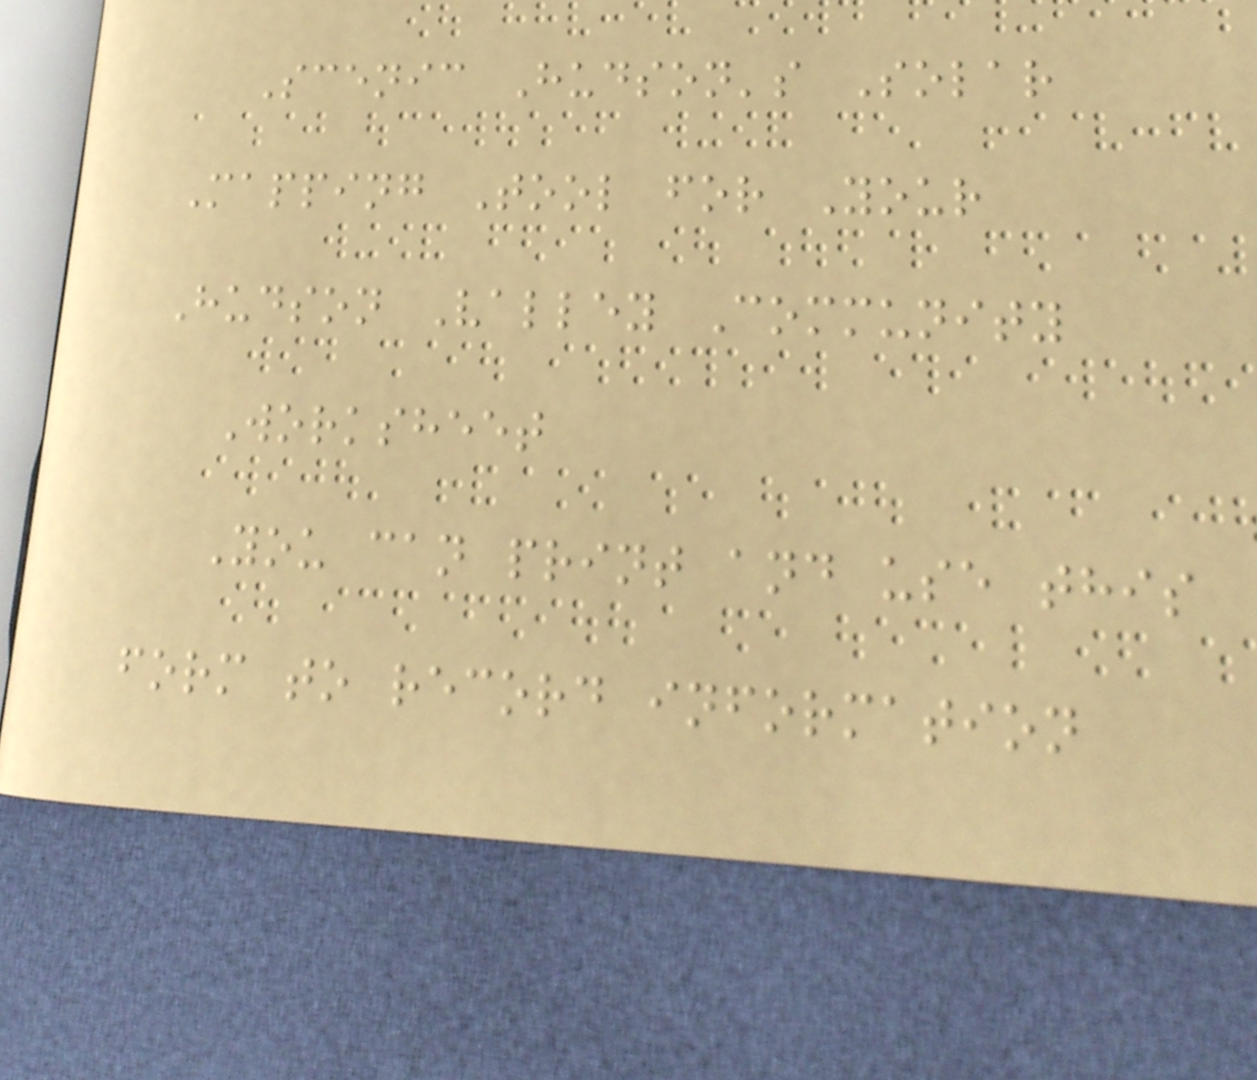Scenic Hudson's Solar
Mapping Tool for Your
Hudson Valley Community
Worksheet
You can print and use this
form to record information
